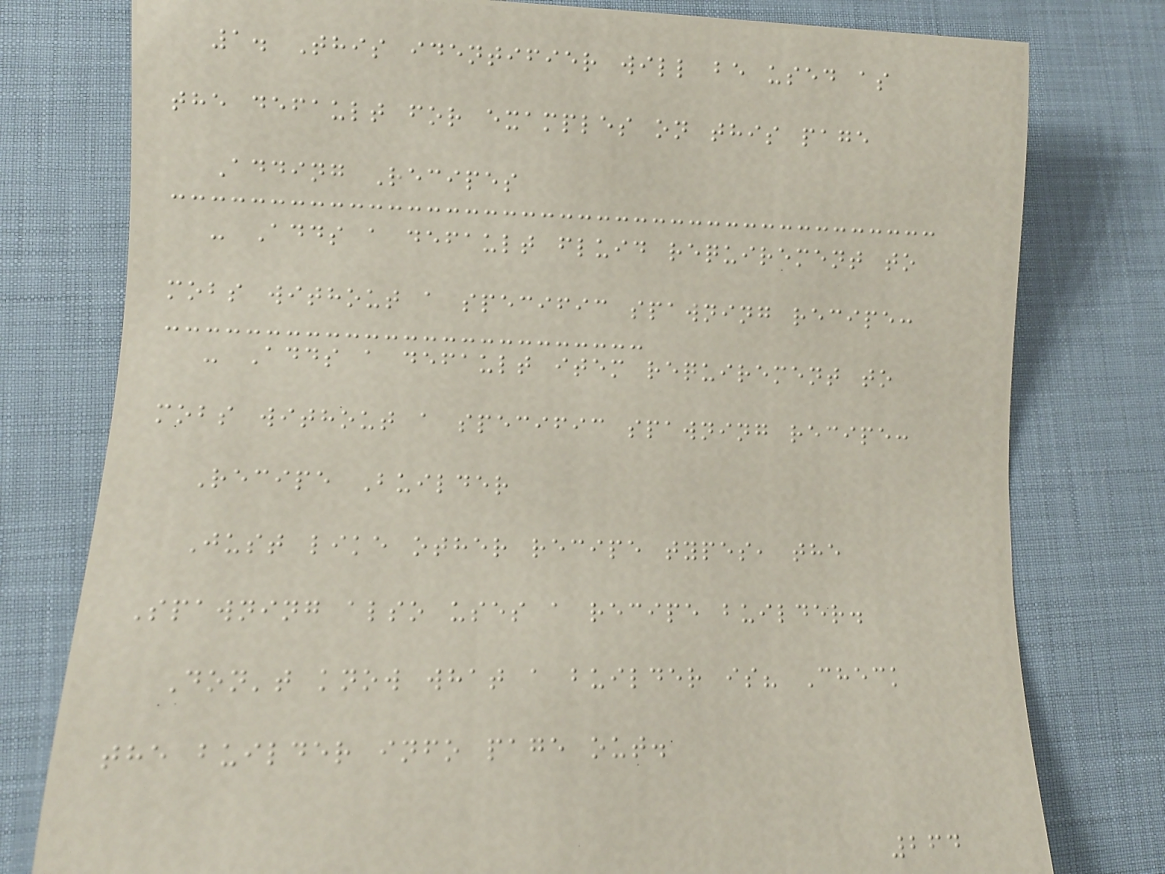1. This identifier will be used as
the default for examples on this page
Adding Recipes
- Adds a default fluid requirement to
mobs without a specific spawning recipe:
- Adds a default item requirement to
mobs without a specific spawning recipe:
Recipe Builder
Just like other recipe types, the
Spawning also uses a recipe builder.
Don't know what a builder is? Check
the builder info page out.
264
